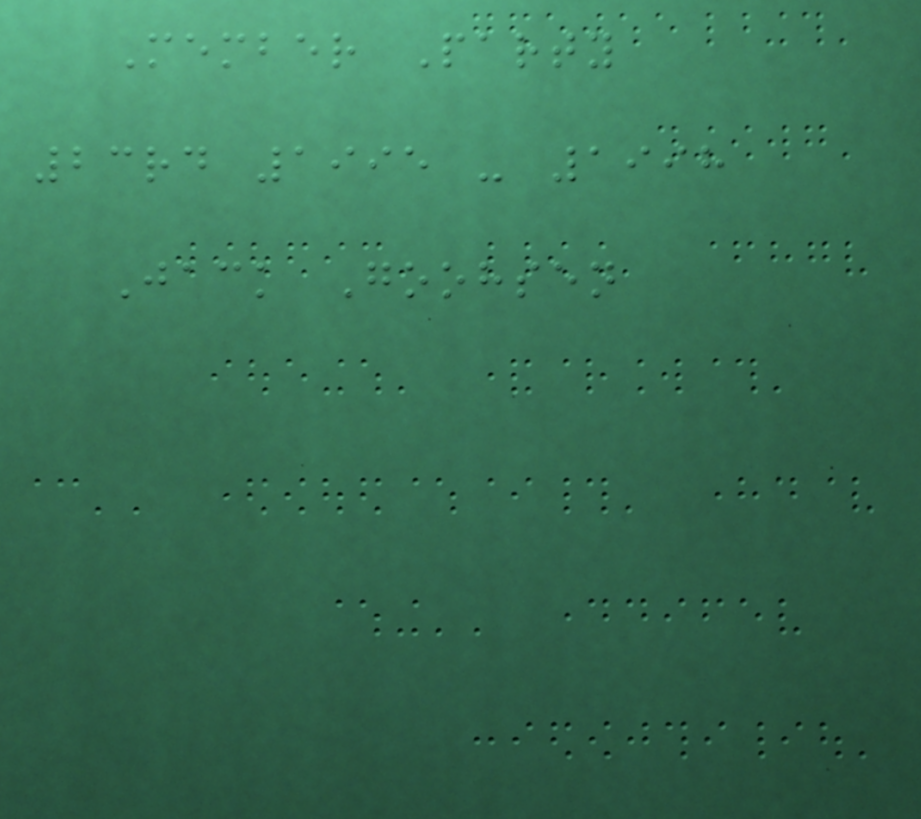Member Party
23rd 1995 - 1998
Jack Goohsen
